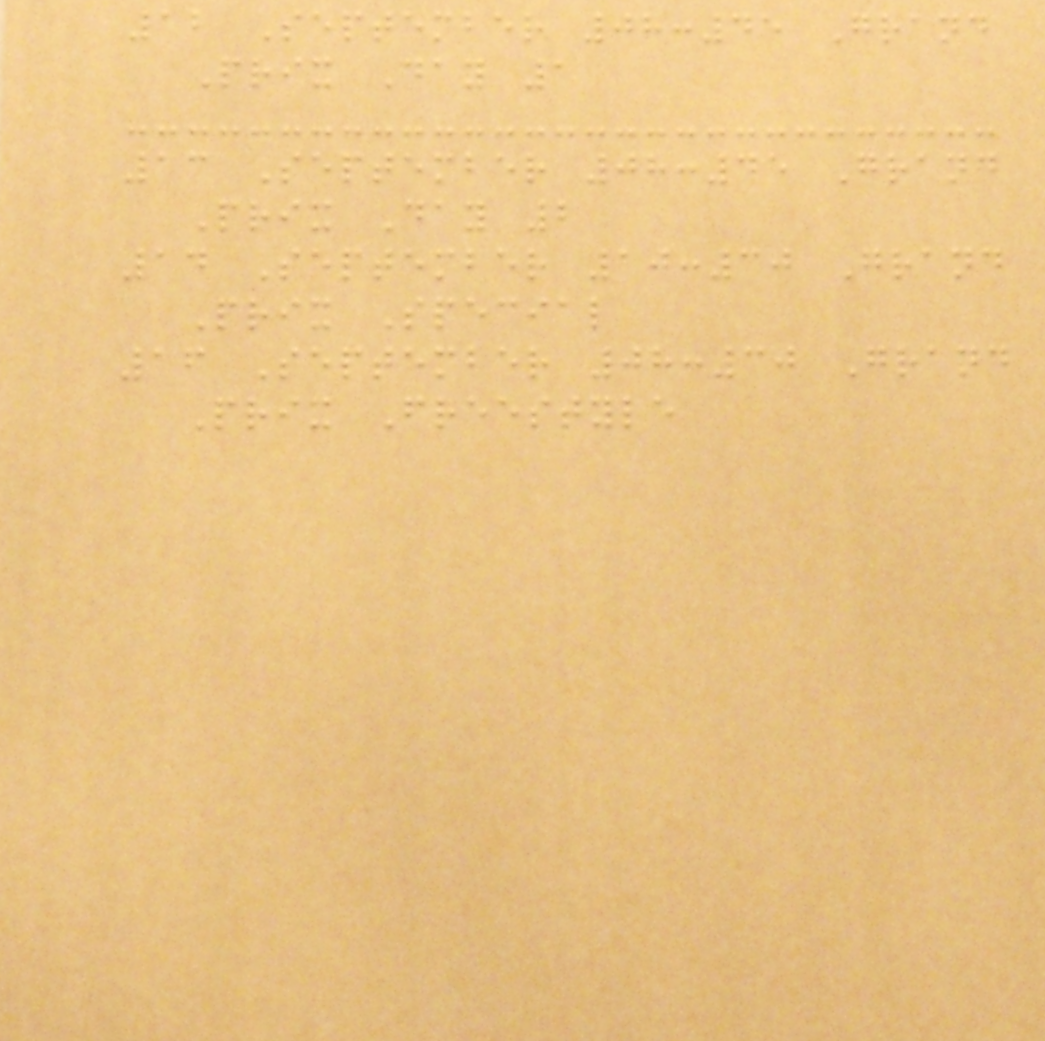12 September 08:45 Grand
Prix Day 1
13 September 08:45 Grand
Prix Day 2
14 September 10:30 Grand
Prix Special
16 September 08:30 Grand
Prix Freestyle
